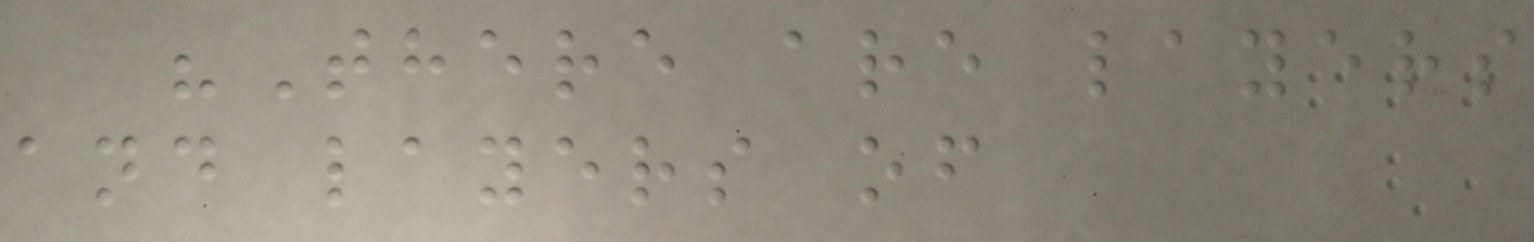"There are layers
and layers of
